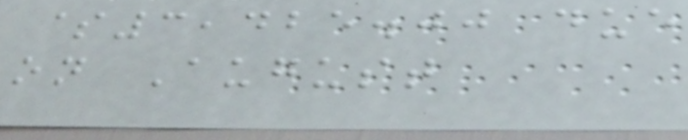$3,425.00 due
on August
